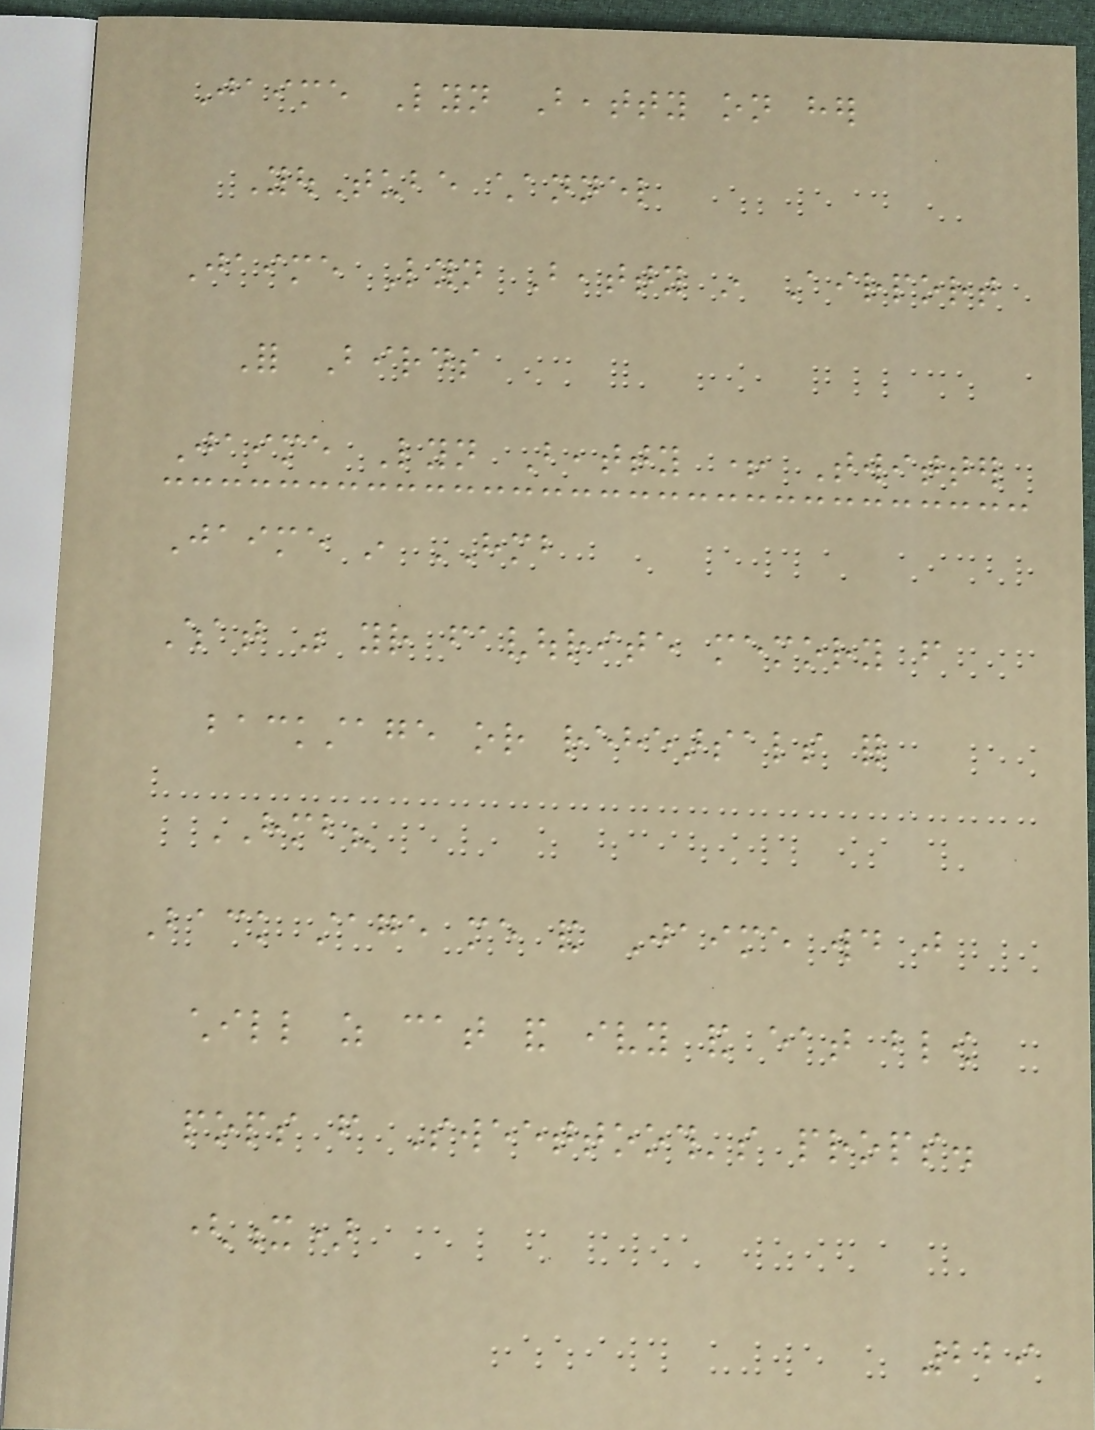Jaime Lyn Beatty on her
YouTube channel
Jaime Lyn Beatty in Airport
For Birds
Jaime Lyn Beatty + Twitter
Jaime in HMB
What was your favourite memory from
backstage or rehearsals for
HMB?
Back stage me and Jaime would just
chill as cat and ivy and eat blow
pops from Sweettooth's props.
(x)
229
